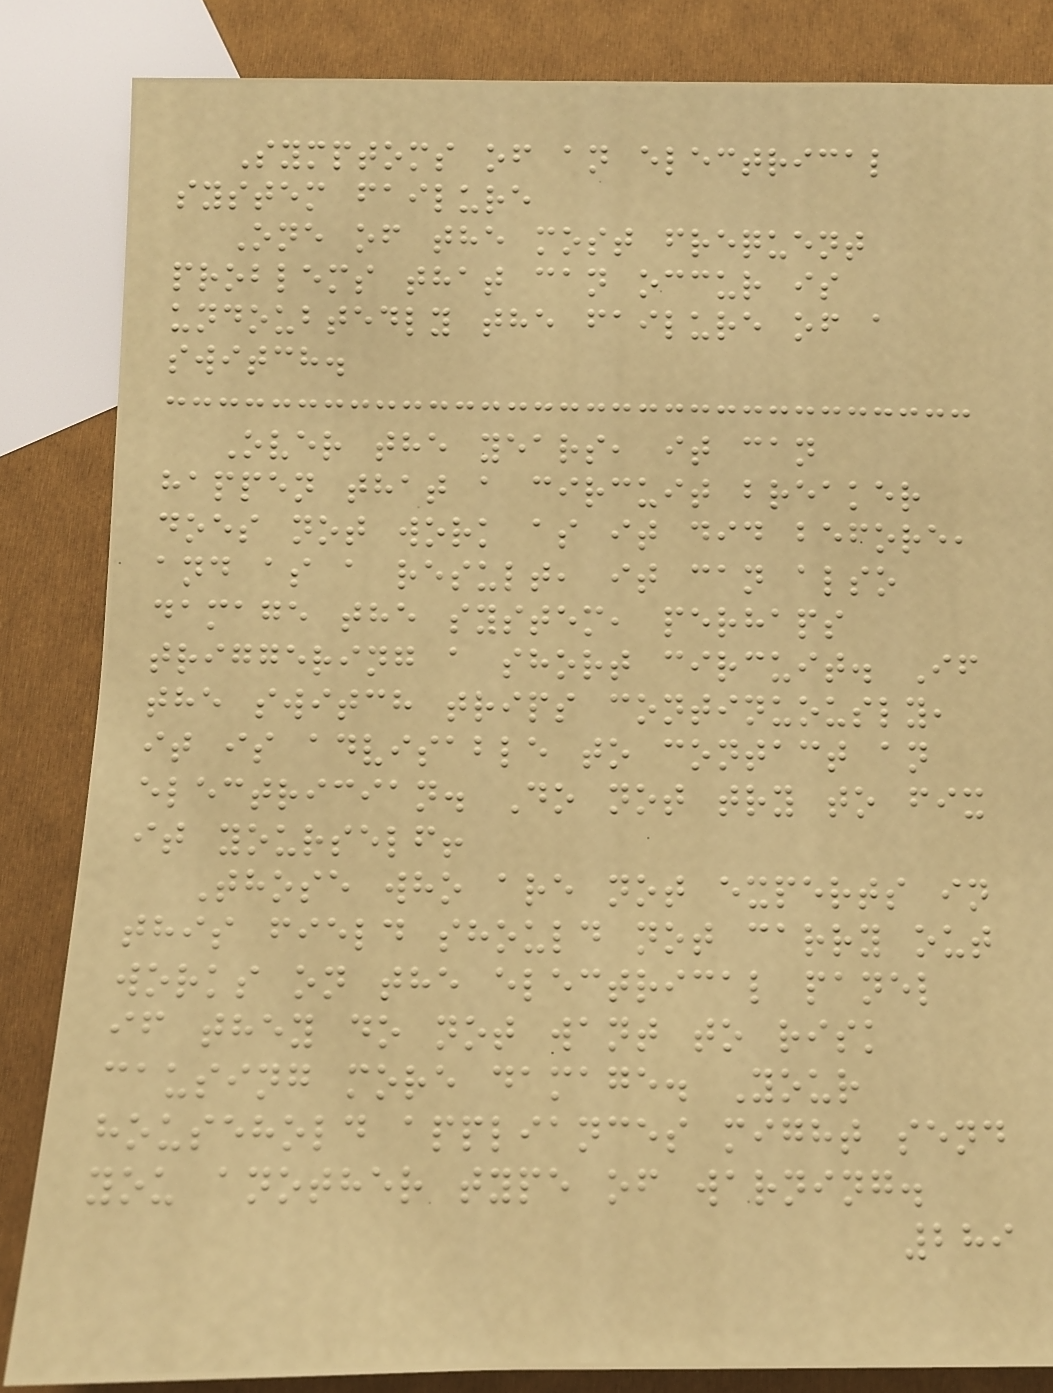Symptoms of an electrical
system failure
One of the most frequent
problems that can occur is
undoubtedly the failure of a
switch.
Over the years, it can
happen that a circuit breaker
does not work as it did before,
and as a result, it can also
damage the system, perhaps
triggering a short circuit. If
the switch trips continuously,
it is advisable to contact an
electrician. Do not try to fix
it yourself!
Those who are not experts in
this field should not carry out
works on the electrical panel
if they do not want to risk
causing more damage. Your
household appliances might send
you another type of warning.
289
